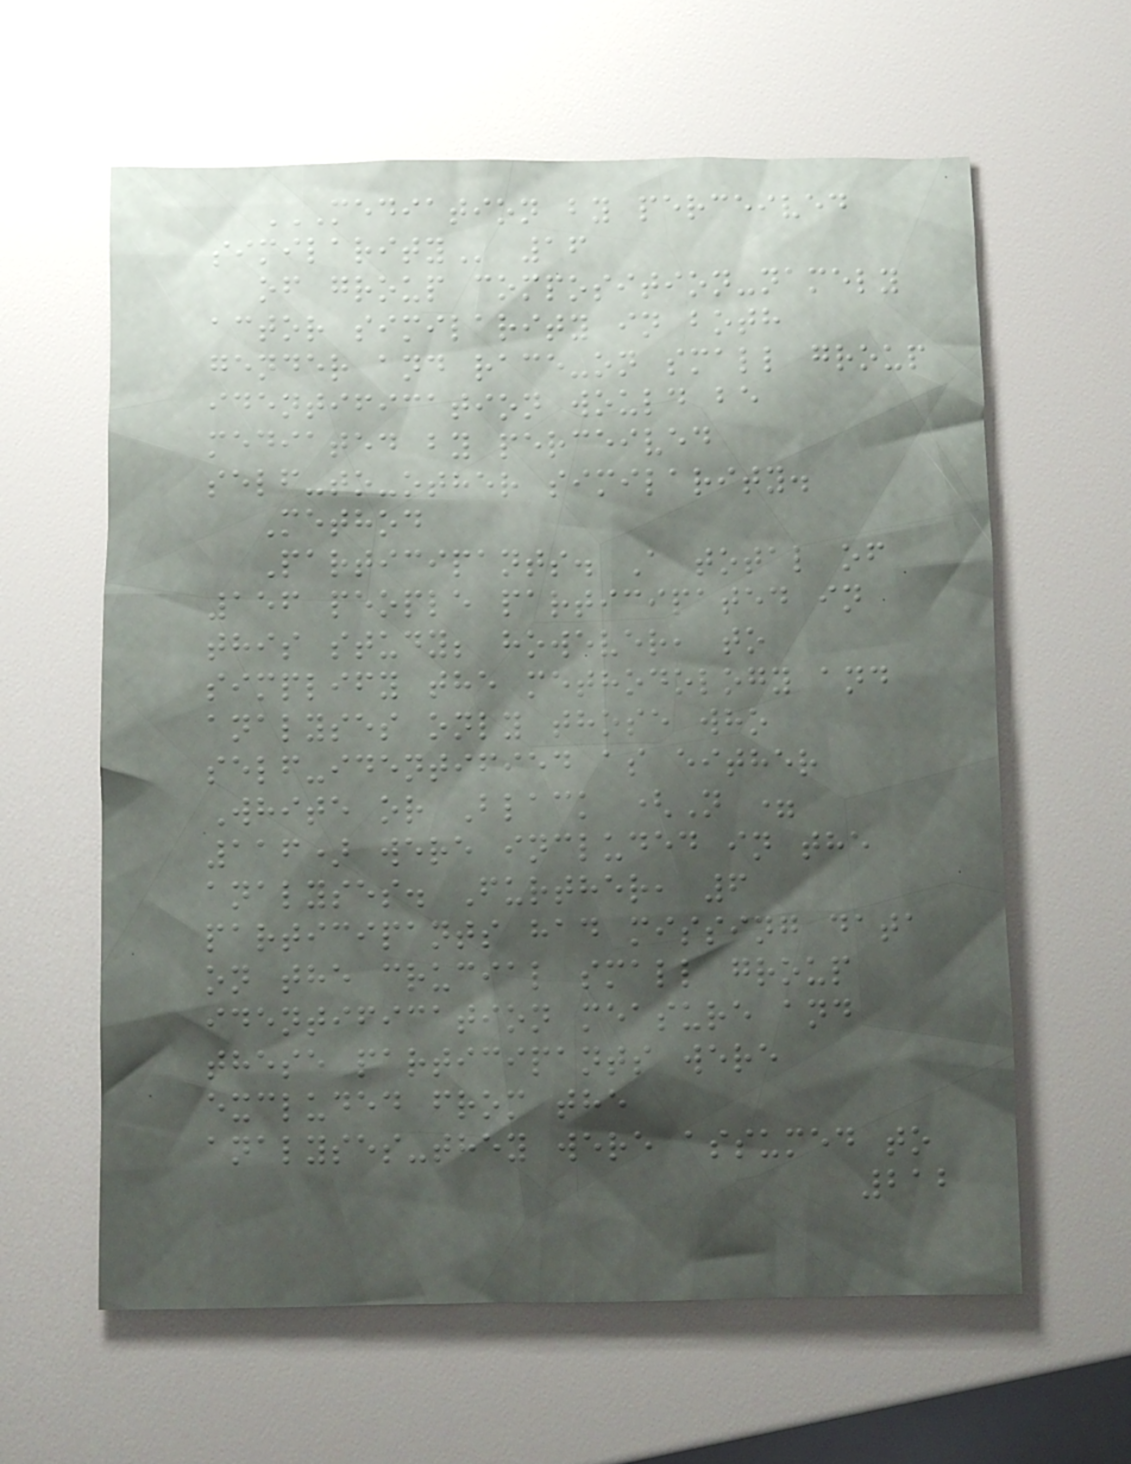MEDIATION BY PERCEIVED
SIMILARITY 16
of group composition-namely
actor similarity in both
gender and race-on small group
identification would be
mediated by perceived
self-to-other similarity.
Method
Participants. A total of
156 people participated in
this study; however, to
simplify the methodology and
analyses only those who
self-identified as either
White or Black (N =
116) were included in the
analyses. Further, 6
participants had missing data
on the crucial small group
identification measure and
these participants were
excluded from the
analyses-they were assumed to
212
